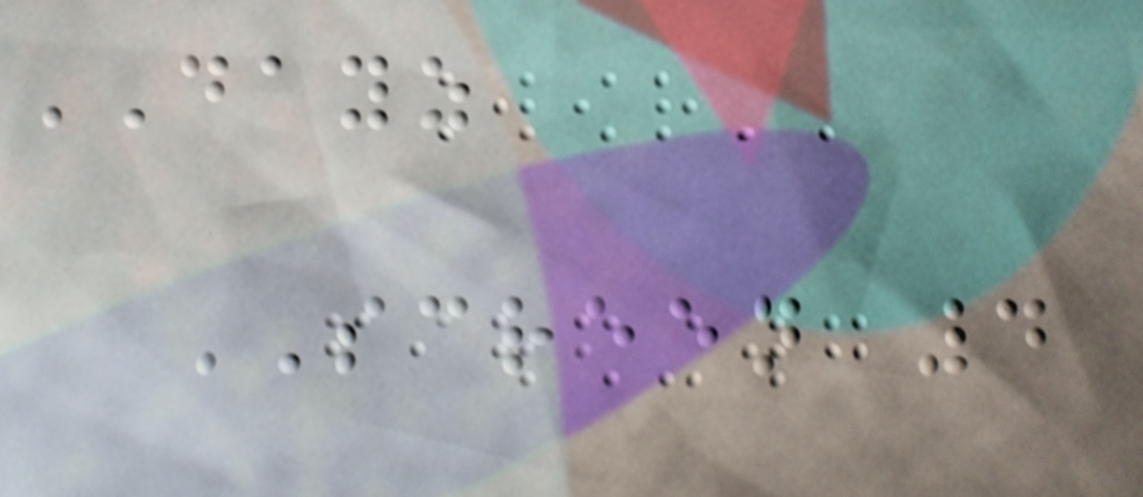DAYZ
SCREEN 4
